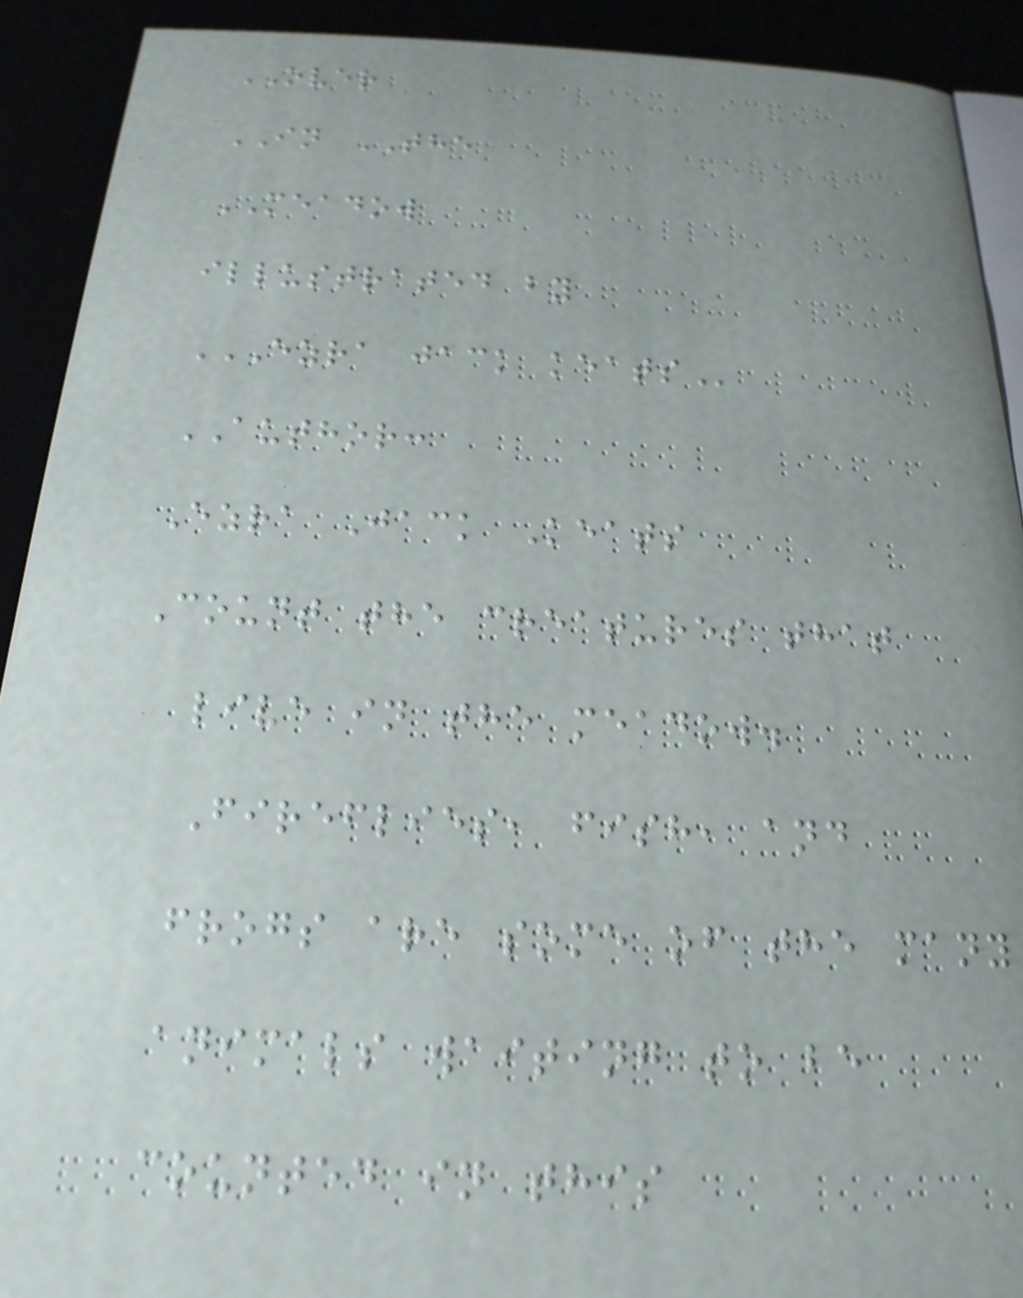OVER
IN THE
MEADOW
illustrated by
EZRA JACK KEATS
AUTHOR:
Ezra Jack Keats
Count the creatures that
live in the meadow.
Fireflies, fish, and
frogs are some of the many
animals waiting to be
counted in this
